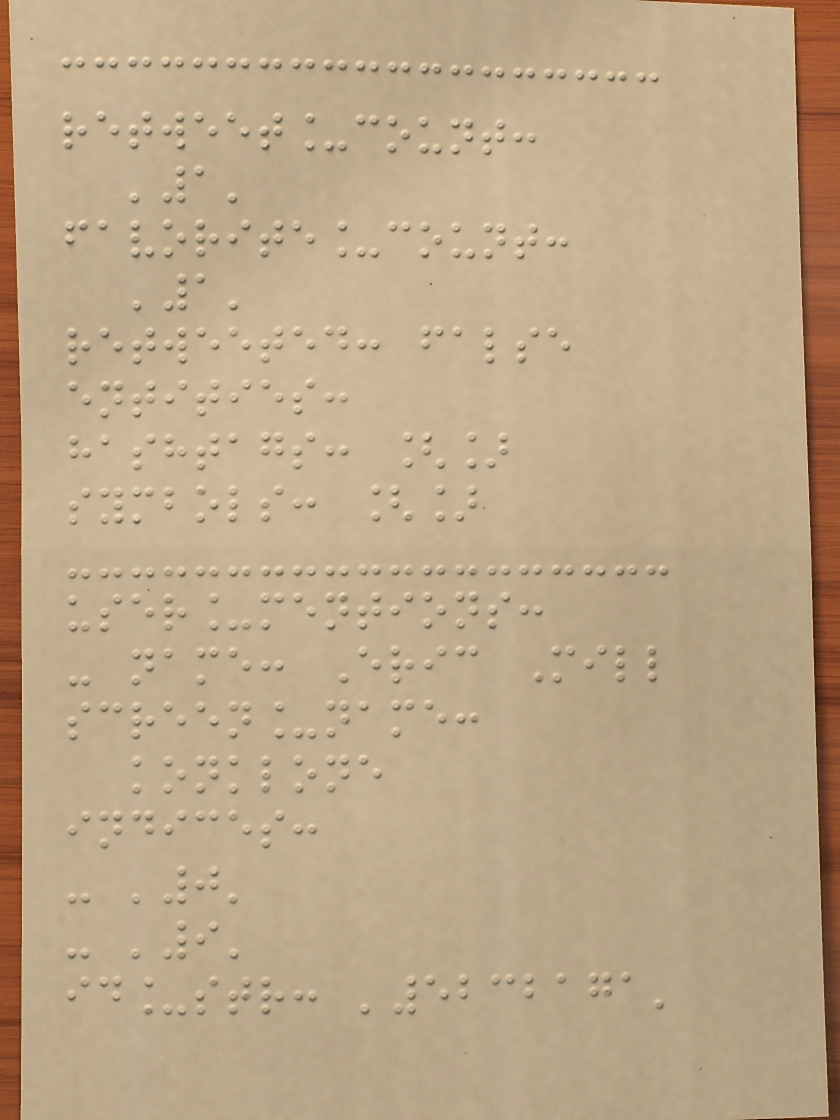retweet_count:
'1'
favorite_count:
'1'
retweeted: false
entities:
hashtags: []
symbols: []
user_mentions:
- name: Eric Mill
screen_name:
konklone
indices:
- '0'
- '9'
id_str: '5232171'
